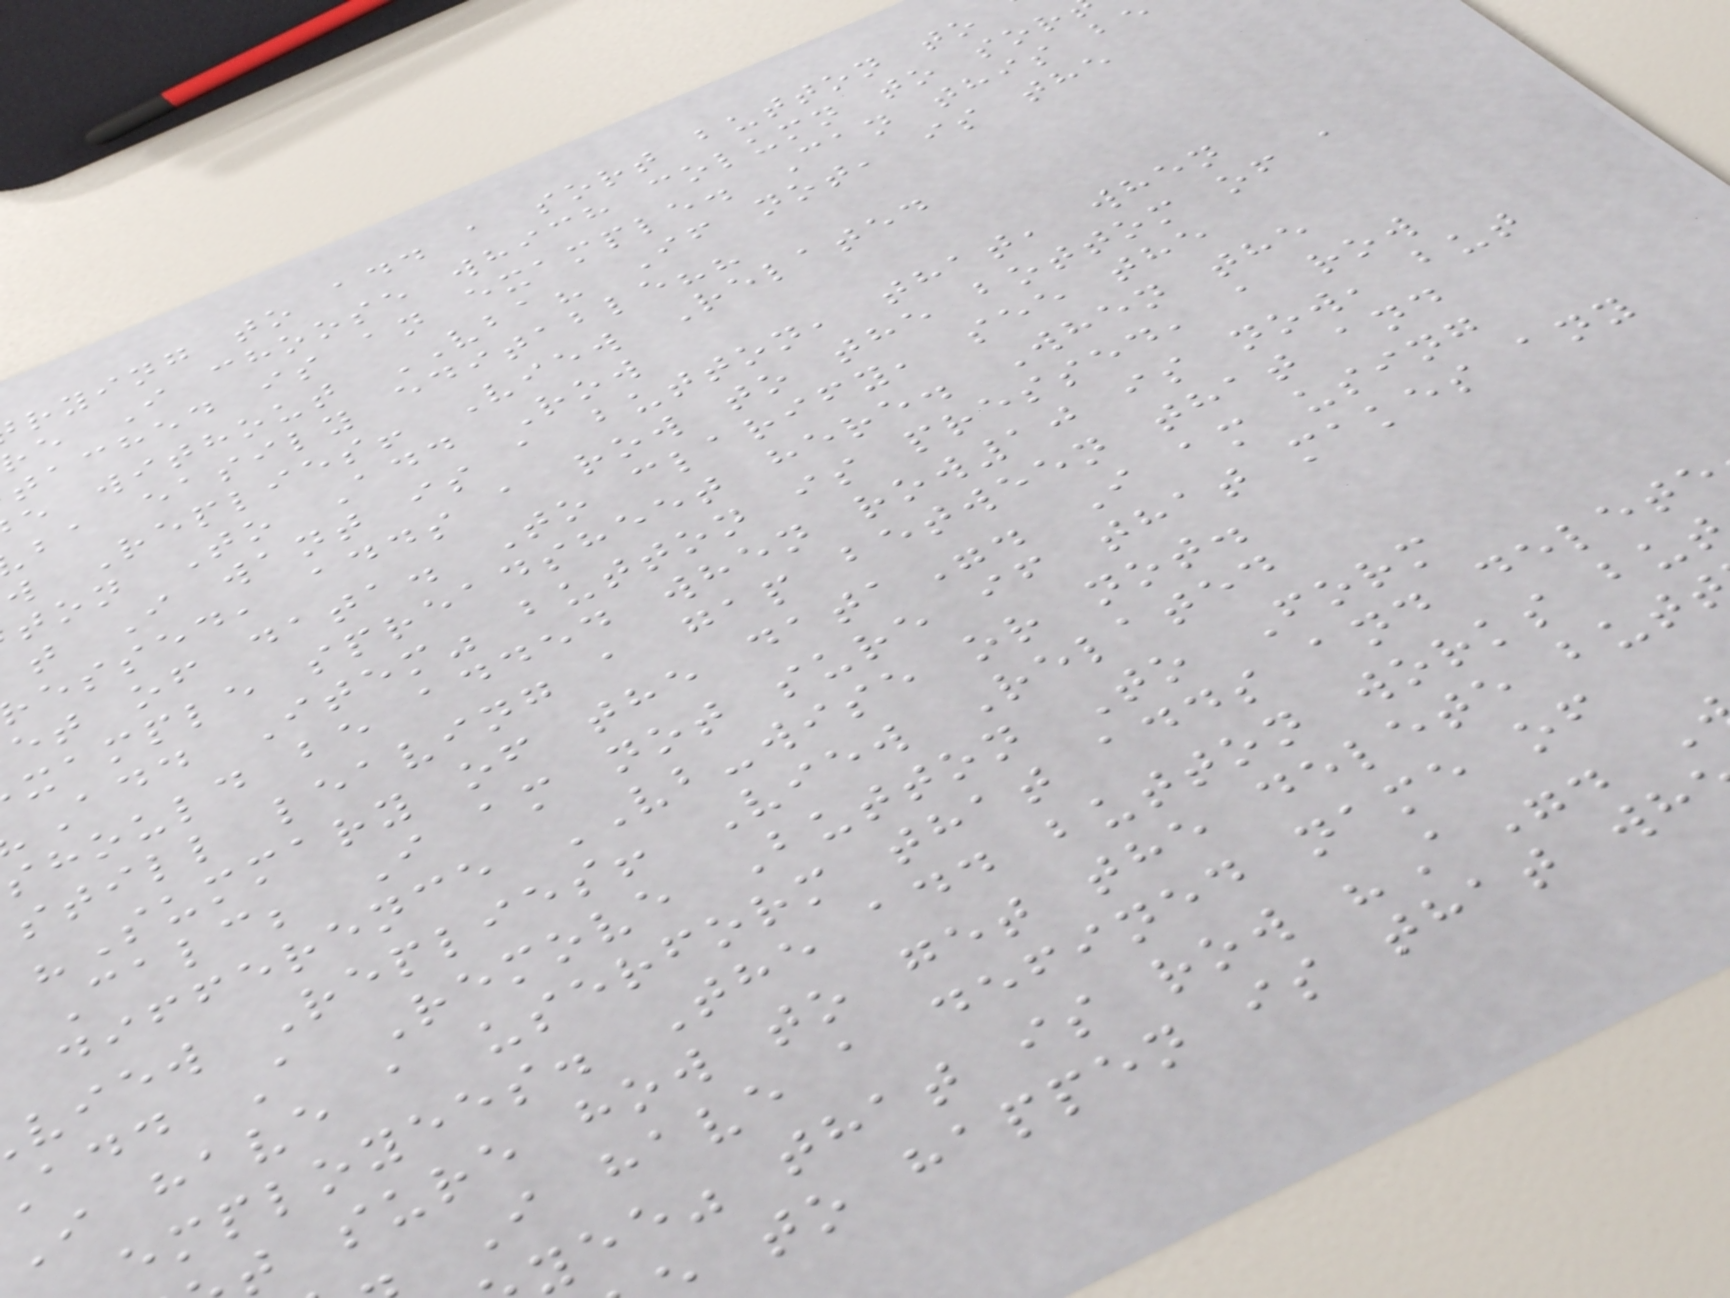rying to add a sort button to
e I choose which column to sor
tached is an example. Can this be
e without VBA? If not, is the
ba easily editable??
w Replies! View Related
ton To Add Row
t I want is a button, that, when
essed, adds a row to the bottom of a
et of data. To clarify, see the
xample spreadsheet here. When the
Add Item" button is pressed, a row
should be added when row10 is now, but
still leaving a gap between that and
"Summary of the data". I am using
Calc; I am not sure if that makes any
difference VB-wise or not.
view Replies! View Related
add A Remove Button To Form
I have a userform that adds and delete
employees. The add button works but
sure how to get the delete but
I have a defined name of
yee" that is row "A".
to happen is that wh
